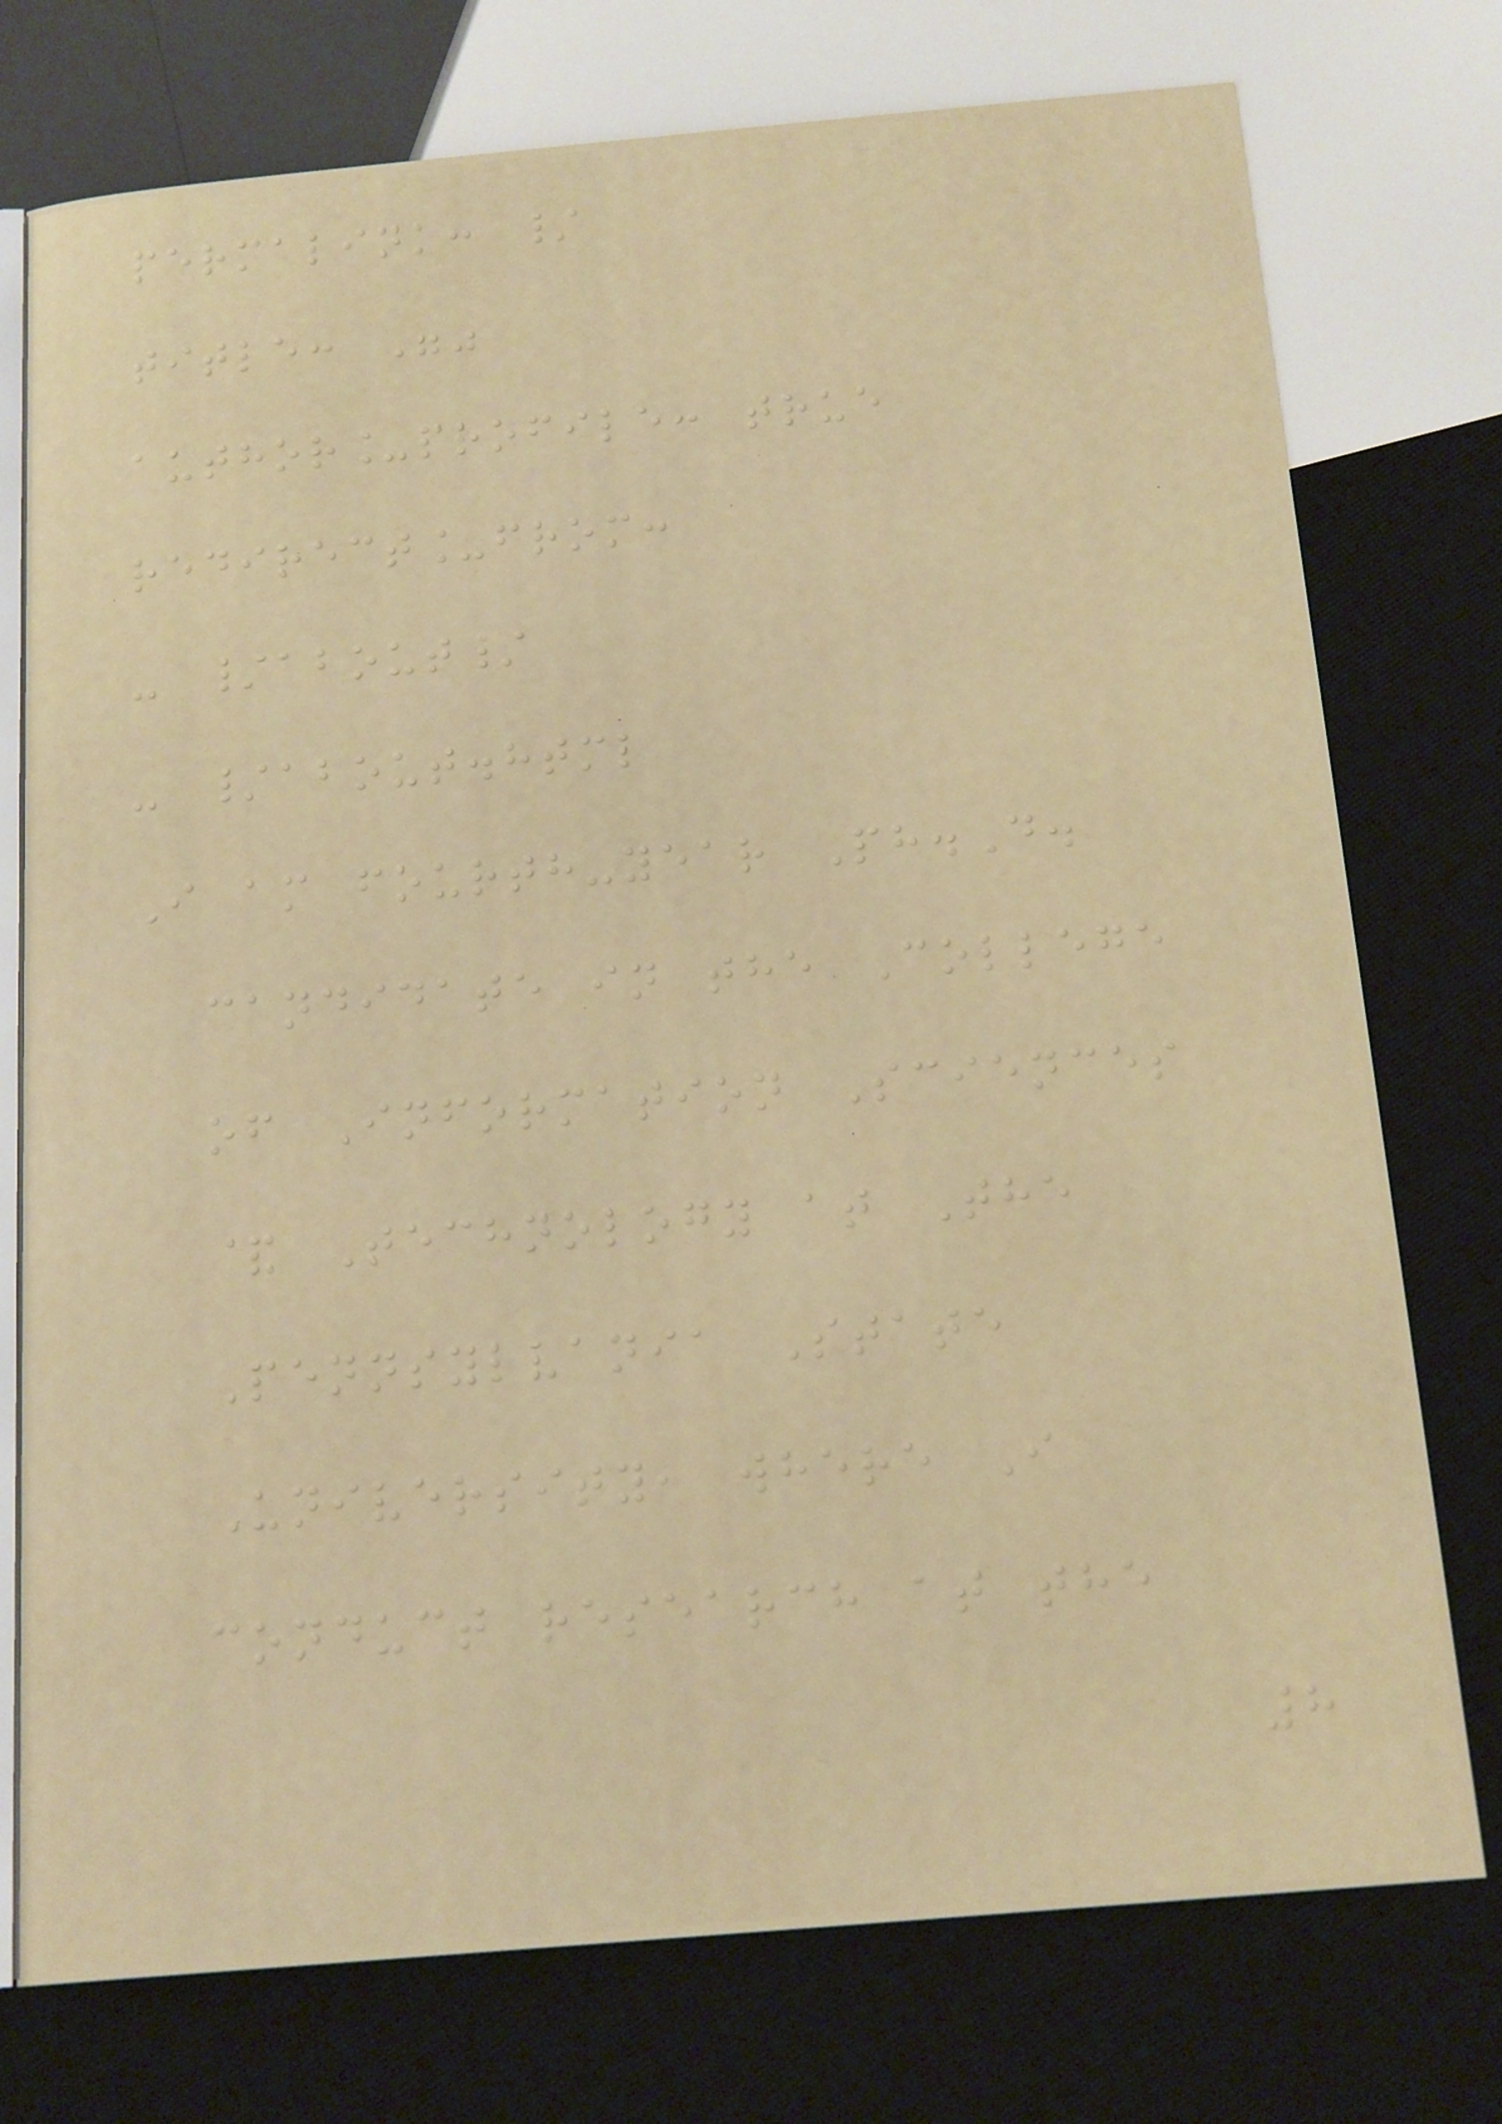permalink: /
title: ""
author_profile: true
redirect_from:
- /about/
- /about.html
I am fourth-year Ph.D.
candidate in the College
of Information Sciences
& Technology at The
Pennsylvania State
University, where I
conduct research at the
8
